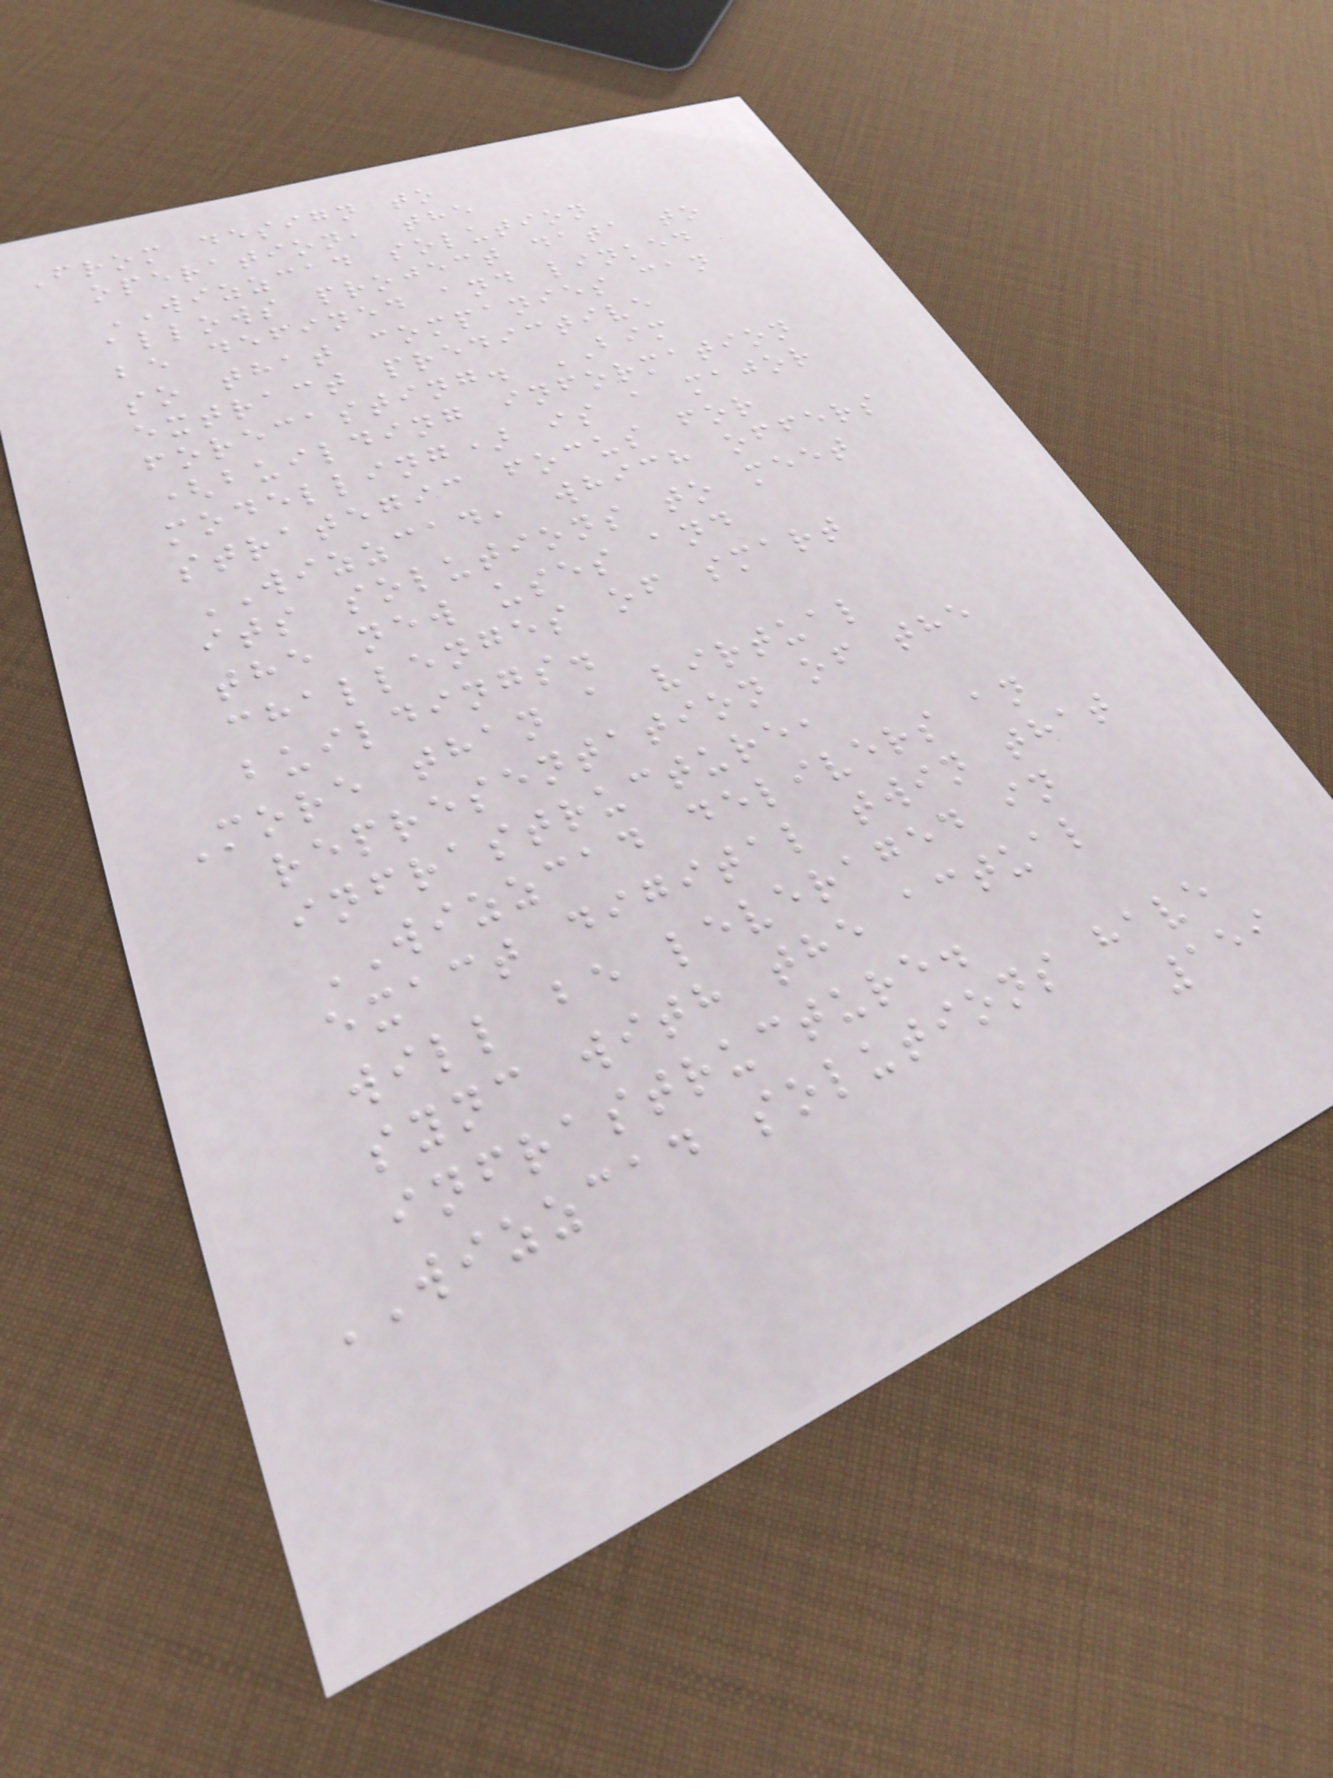From design to
operation, the
WIZZCAD solution
allows project data to
be defined and linked
so that companies can
extract predictive
forecasting. BIM
(building information
modelling) is a major
strategic focus for
WIZZCAD, which offers
its solutions to meet
the new uses and
challenges of smart
buildings.
More than a virtual
representation of the
infrastructure,
WIZZCAD delivers an
exact digital twin that
will be leveraged in
sync with the actual
infrastructure.
WIZZCAD solutions have
159
